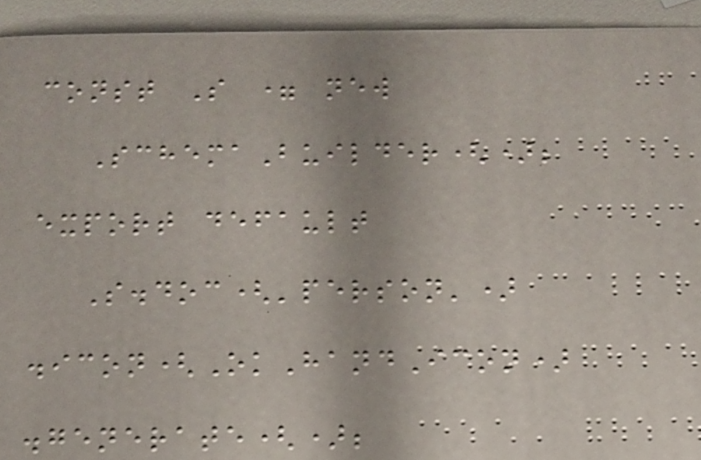const S = new
SchemaBuilder();
export default
S.doc('person')
.icon(OkHandIcon)
.generate();
